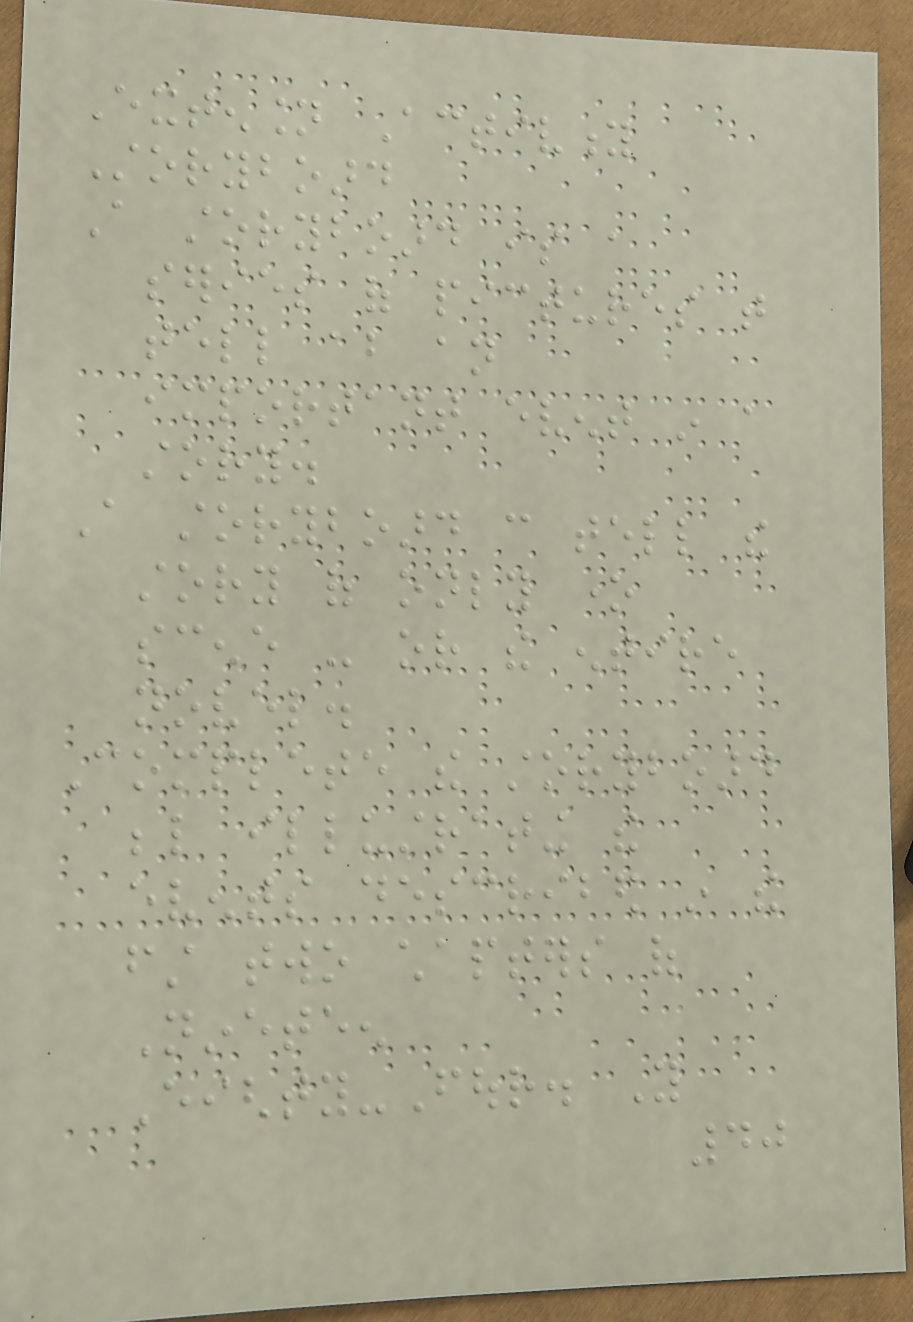Extension Activity
Storyboard
A storyboard is a
series of pictures that
tell about an
important event in a
story.
A storyboard can tell the
story of only one
scene - or the entire
novel.
Complete the storyboard
below illustrating the
events described in the
first two chapters of
Nineteen
Eighty-Four. You
40
